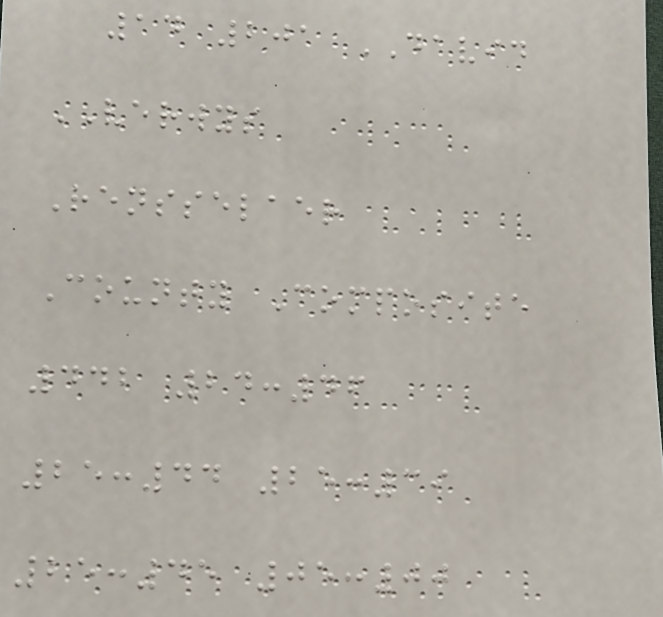14 201 DAVID
VERWYS
Rensselaer
County Composite
442 24:46
25:44 25:39
25:45 05:00
